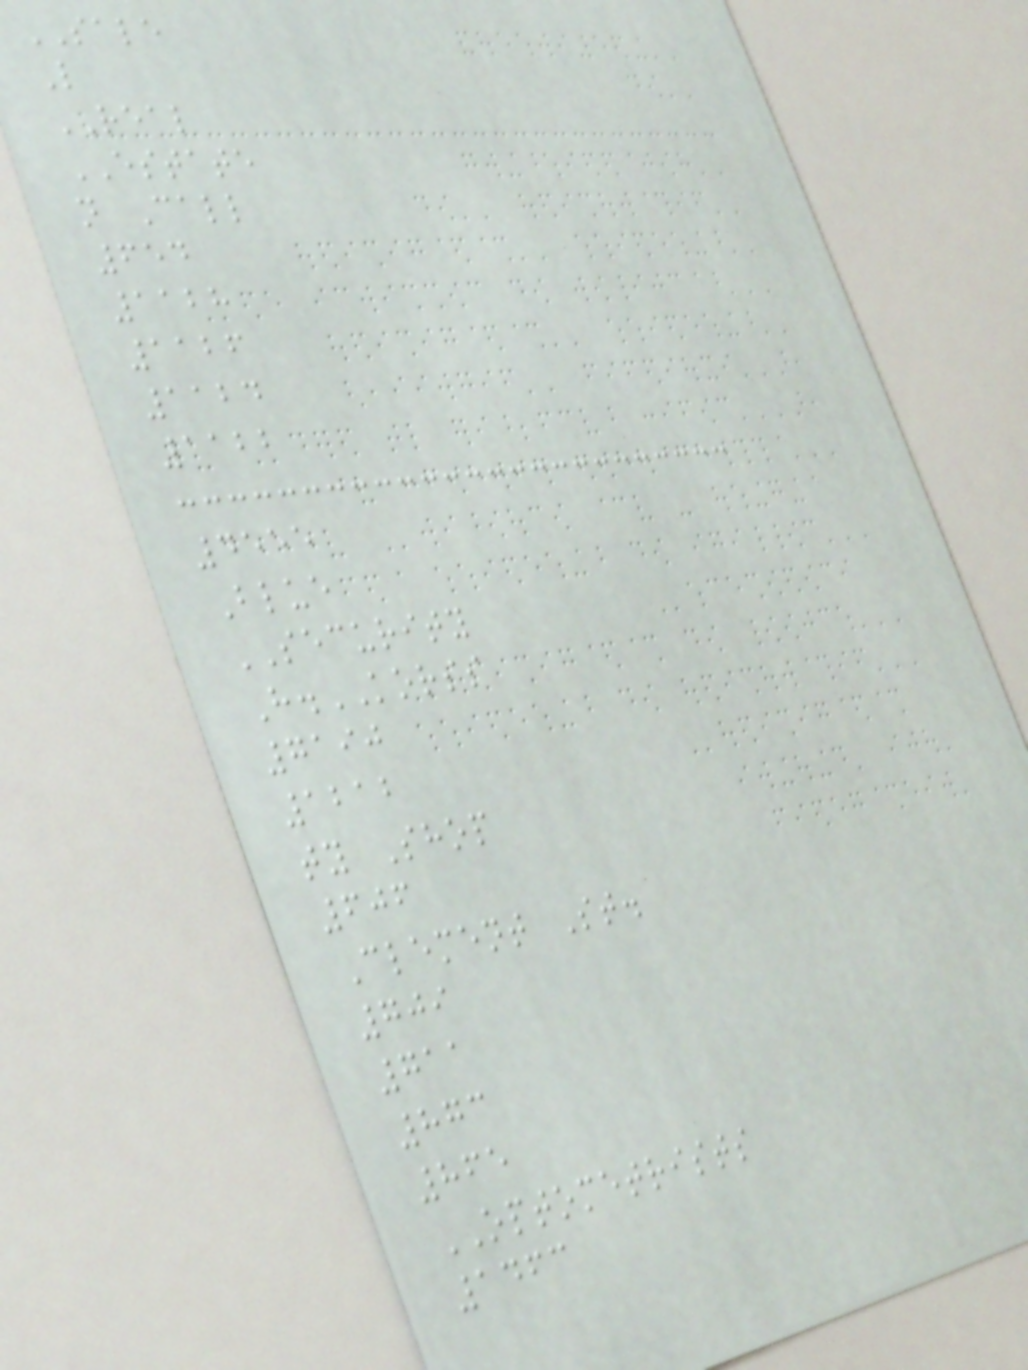SALE
L
REAL
ESTATE
n Call
654
1128
1126
1124
1122
4555
Blue
SECURITY
H.KORSS
7190
1212
ty Shop
606
Clement St.
709
711
873
865
OPTOMETRISTS
1463
